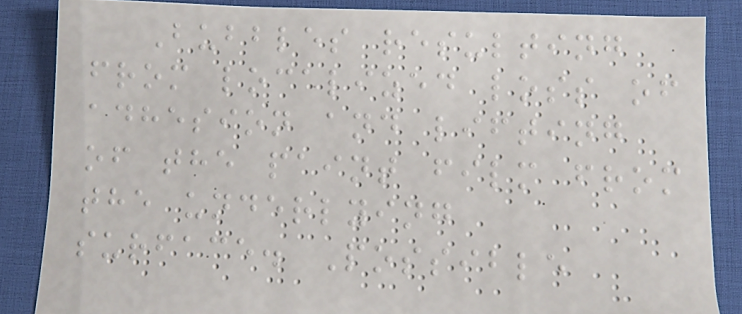Bubbles resulting
from localized loss of
adhesion and lifting
of the paint film from
the underlying
surface. Possible
